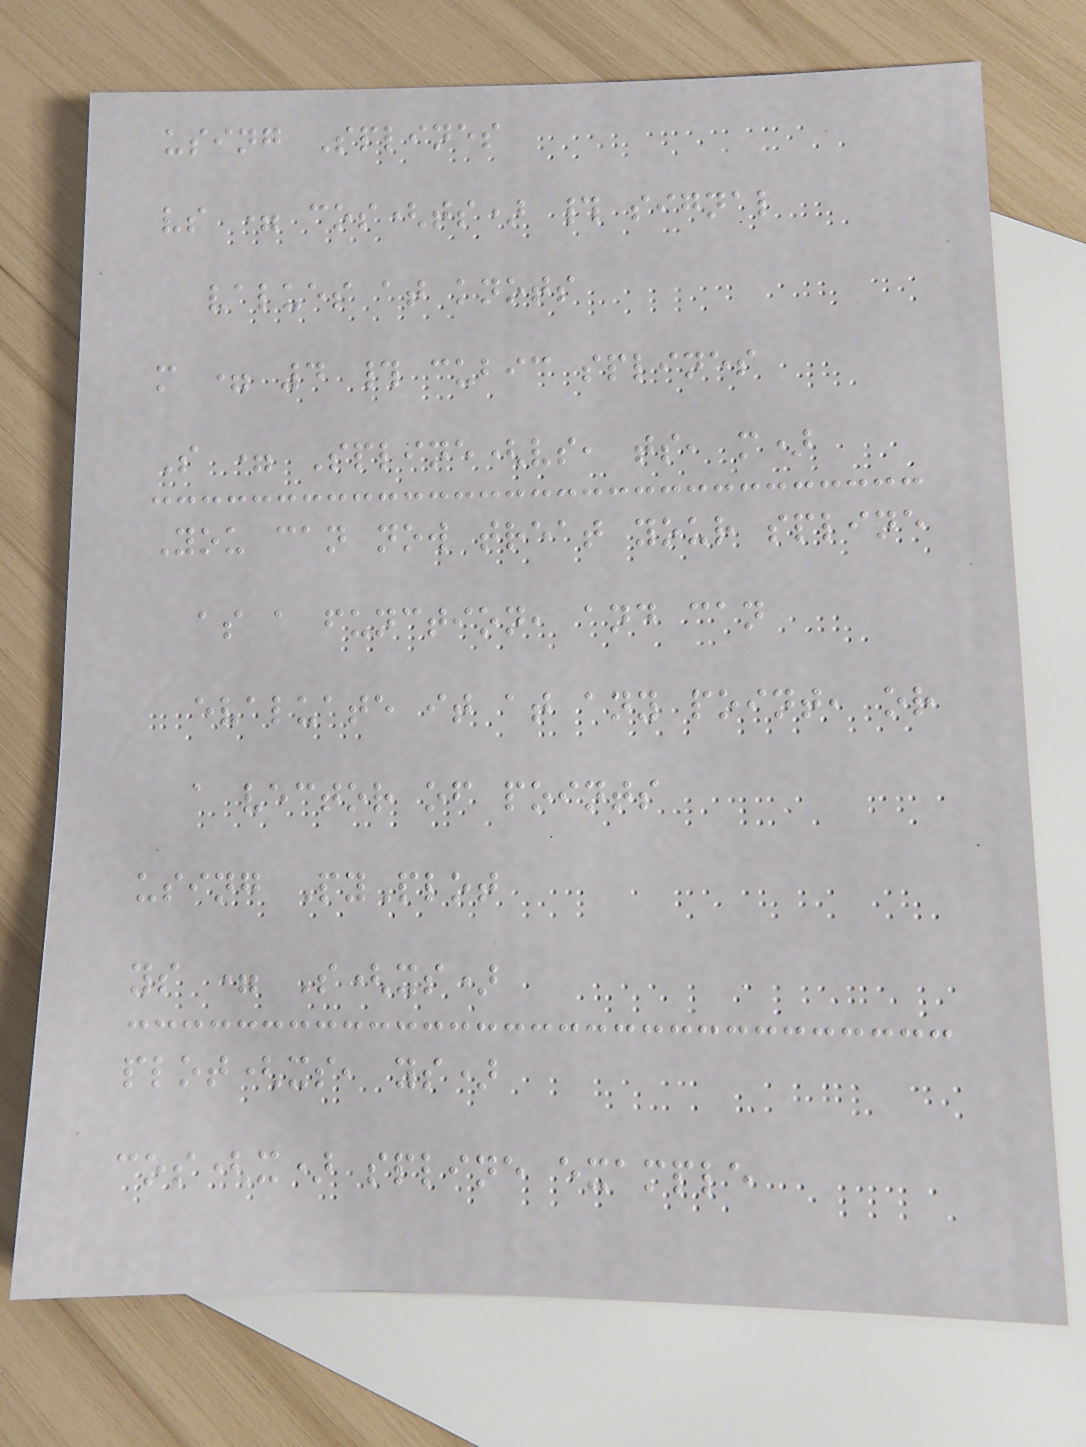using Splines
vs = cos(ts) # signal
values at knots
m = 4 # cubic splines
S = Spline(vs, ts, m)
You can now treat your spline
as a function, and can
evaluate it at any point, or
a vector of points
using PyPlot
ys = S(xs)
plot(xs, ys)
cos(x) spline example
